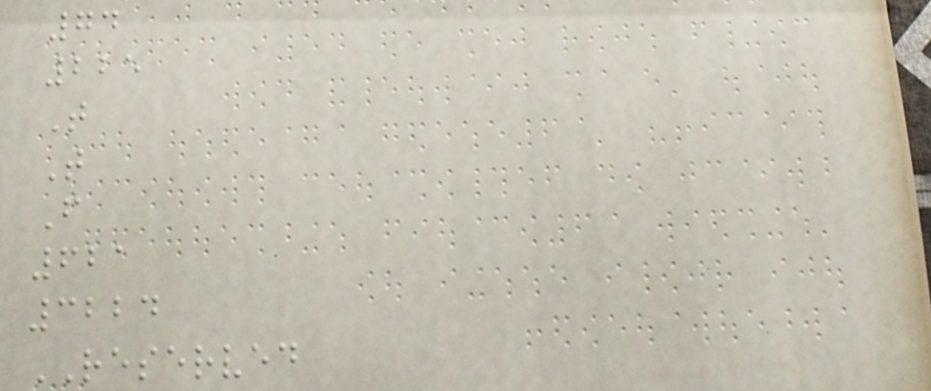74
225
T
T
F
621
3224
RESERVED
